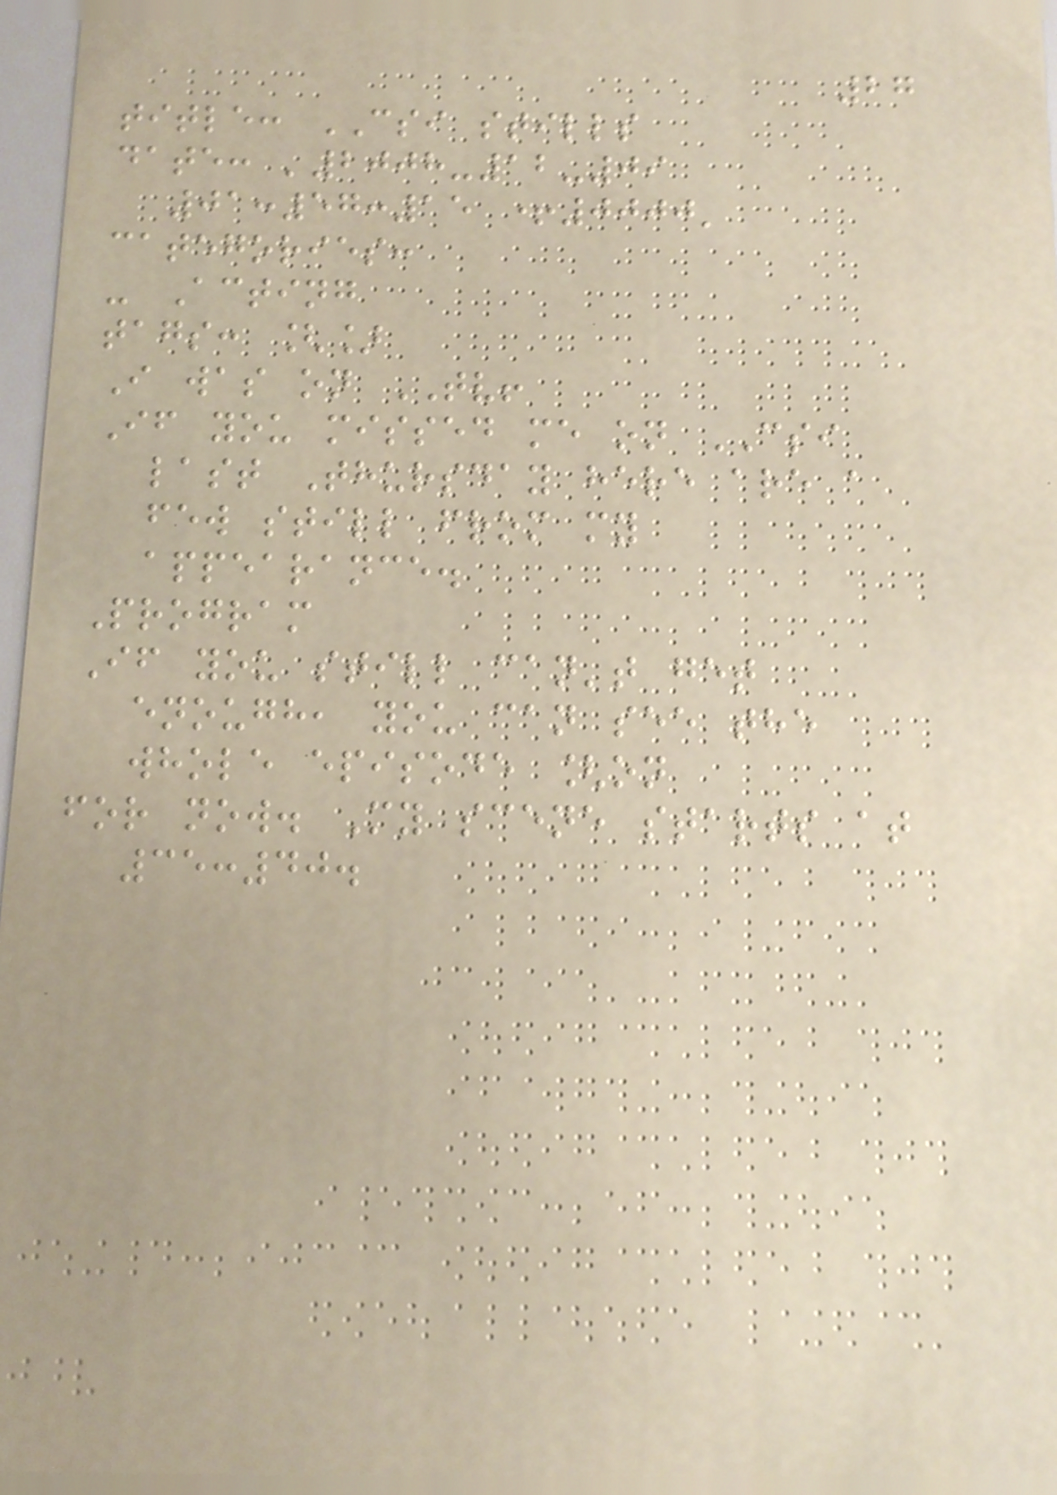27
title: CSI stills
date: '2008-12-09
01:57:15 +0000'
categories:
- Acting
tags: []
I was on TV!
If you missed me on CSI
last Thursday here are a
few still from my
appearance.
Program
If you still can't get
enough, you can see the
whole episode [on
for now. My scene starts at
35:40.
